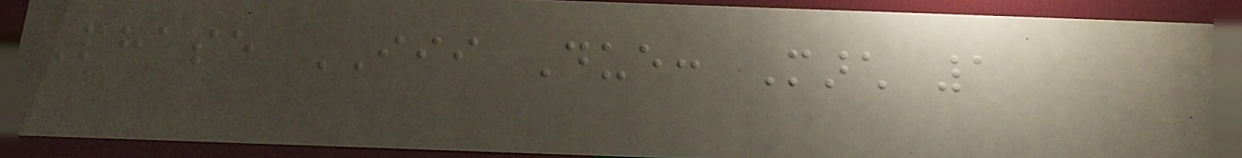Phase III Due: March 1
